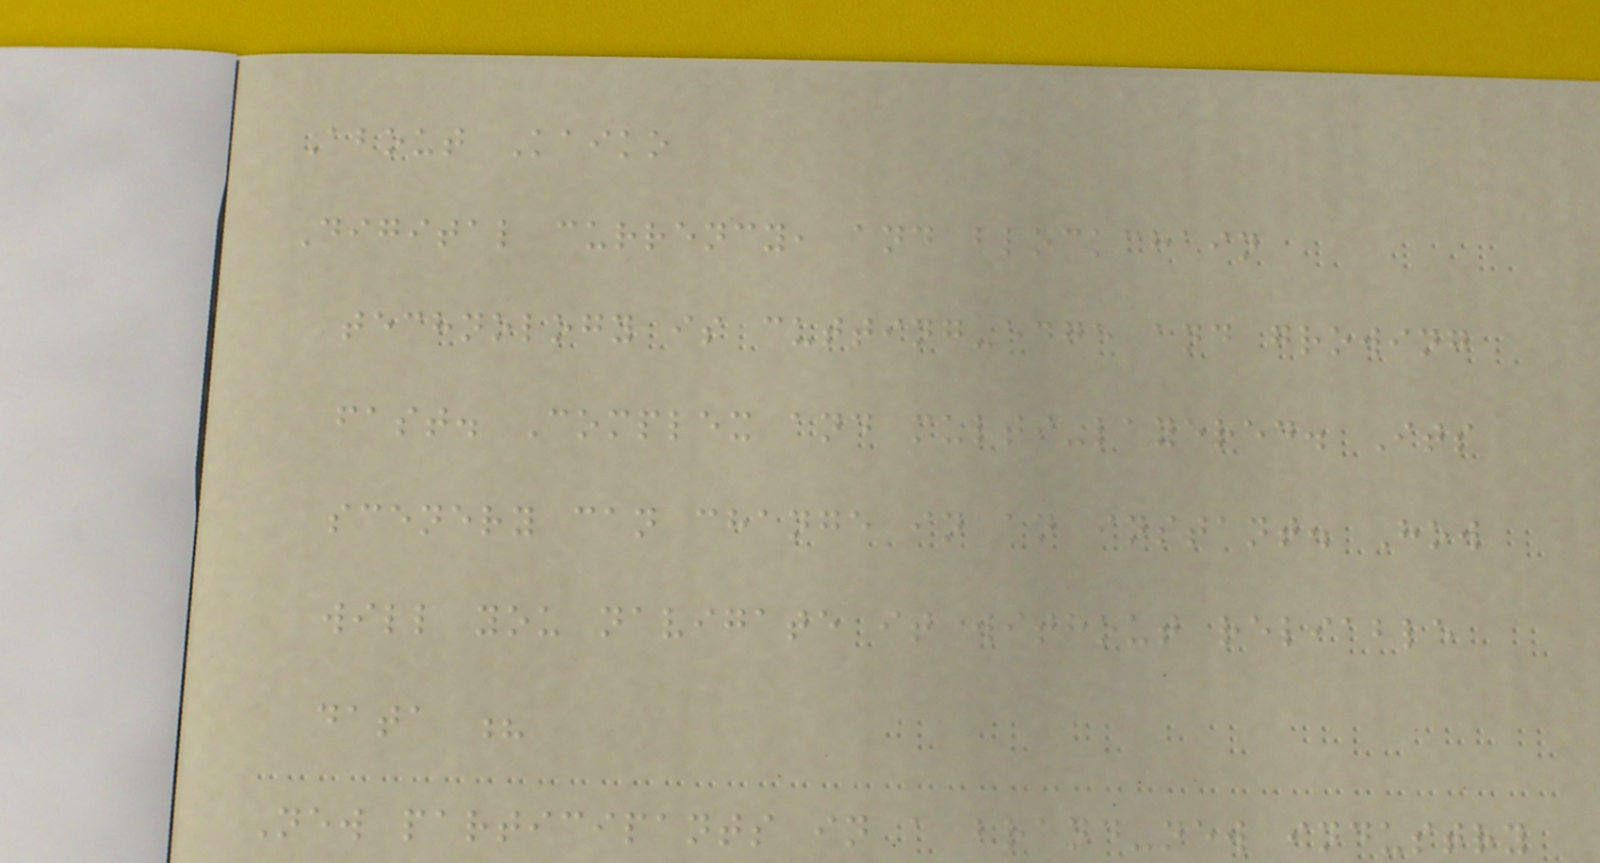About Kaiko
Digital currency, and blockchain
technology is cutting-edge and growing
fast. Complex and multi-layered. Its
scenery can change in an instant. How
will you navigate it without reliable
data ?
New participants in a brand-new industry
